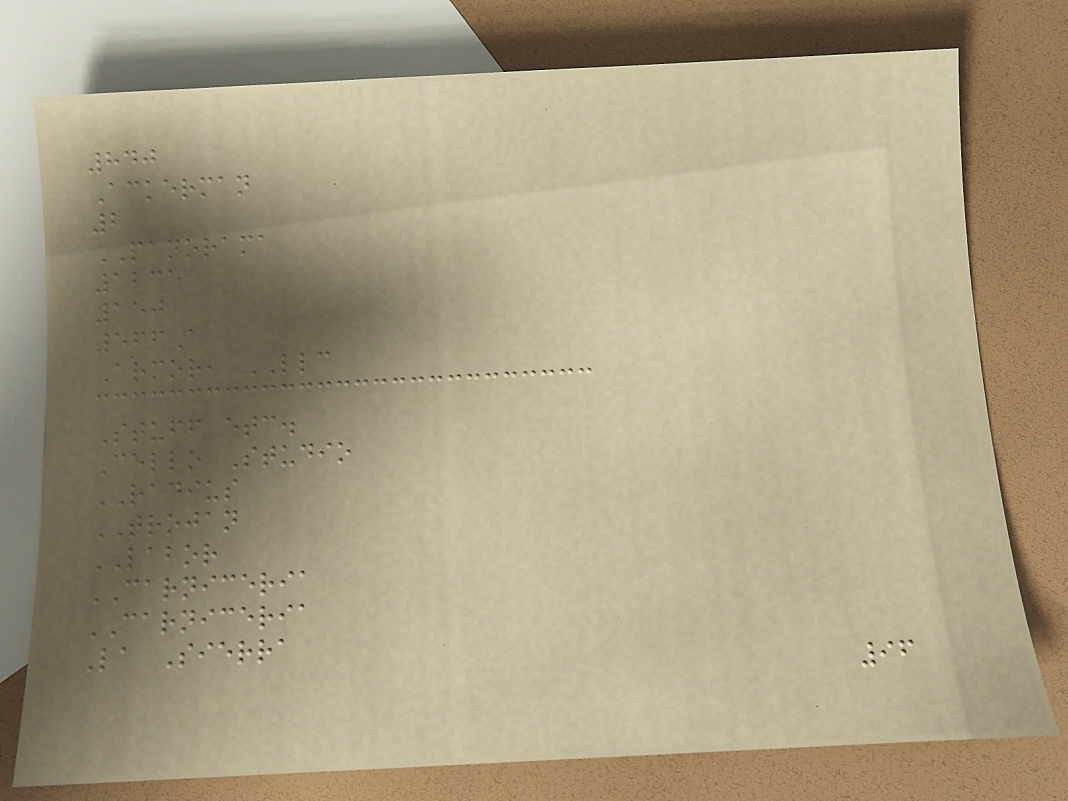840
Ackerman
2
PANORAMA
1235
150
566A
Armor, LLC
Stuff etc.
Cello Studio
RADIUS
TROJAN
LABOR
CARNICERIA
CARNICERIA
La Sierra
96
